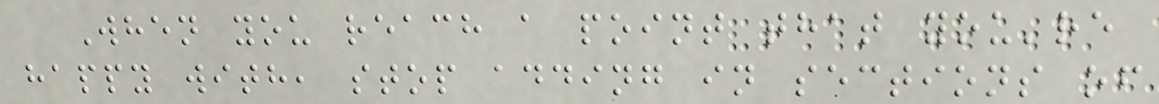When you reach a point that you're
happy with, stop adding in sections of
